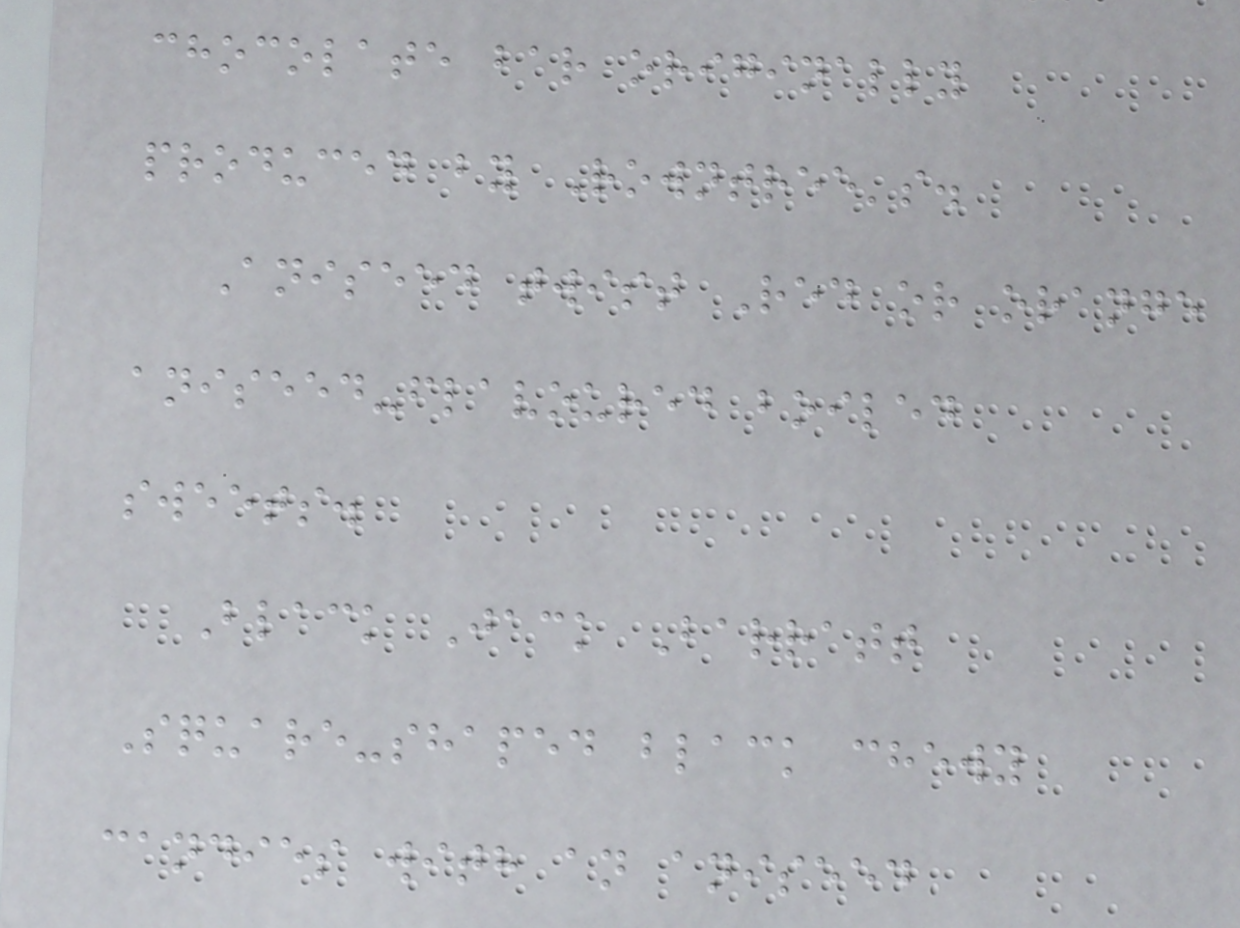chocolate bar originally
produced by Rowntree's.
Aniseed twist Red or orange
aniseed-flavoured boiled
sweets.
Black Jack Barratt
Square-shaped black chewy
candies with an aniseed
